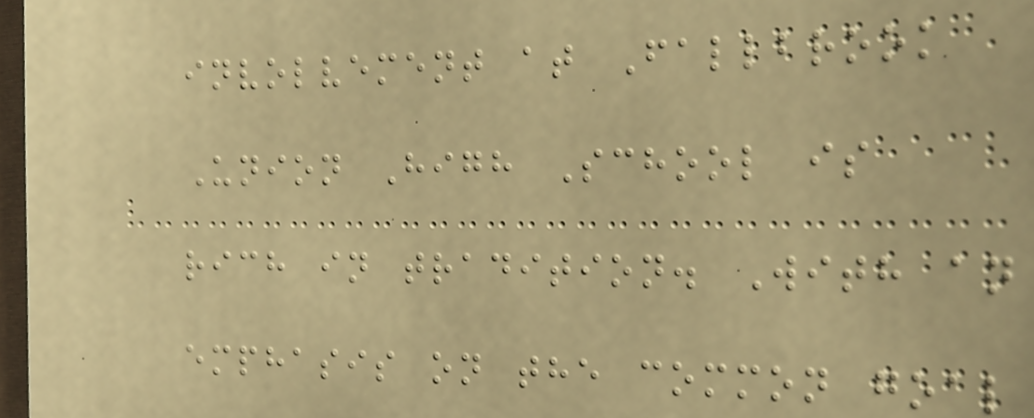involvement at Fallbrook
Union High School is
rich in tradition. With an
emphasis on the common goal
